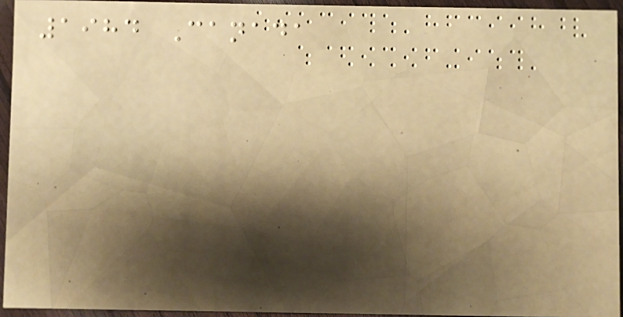1984 Canada
